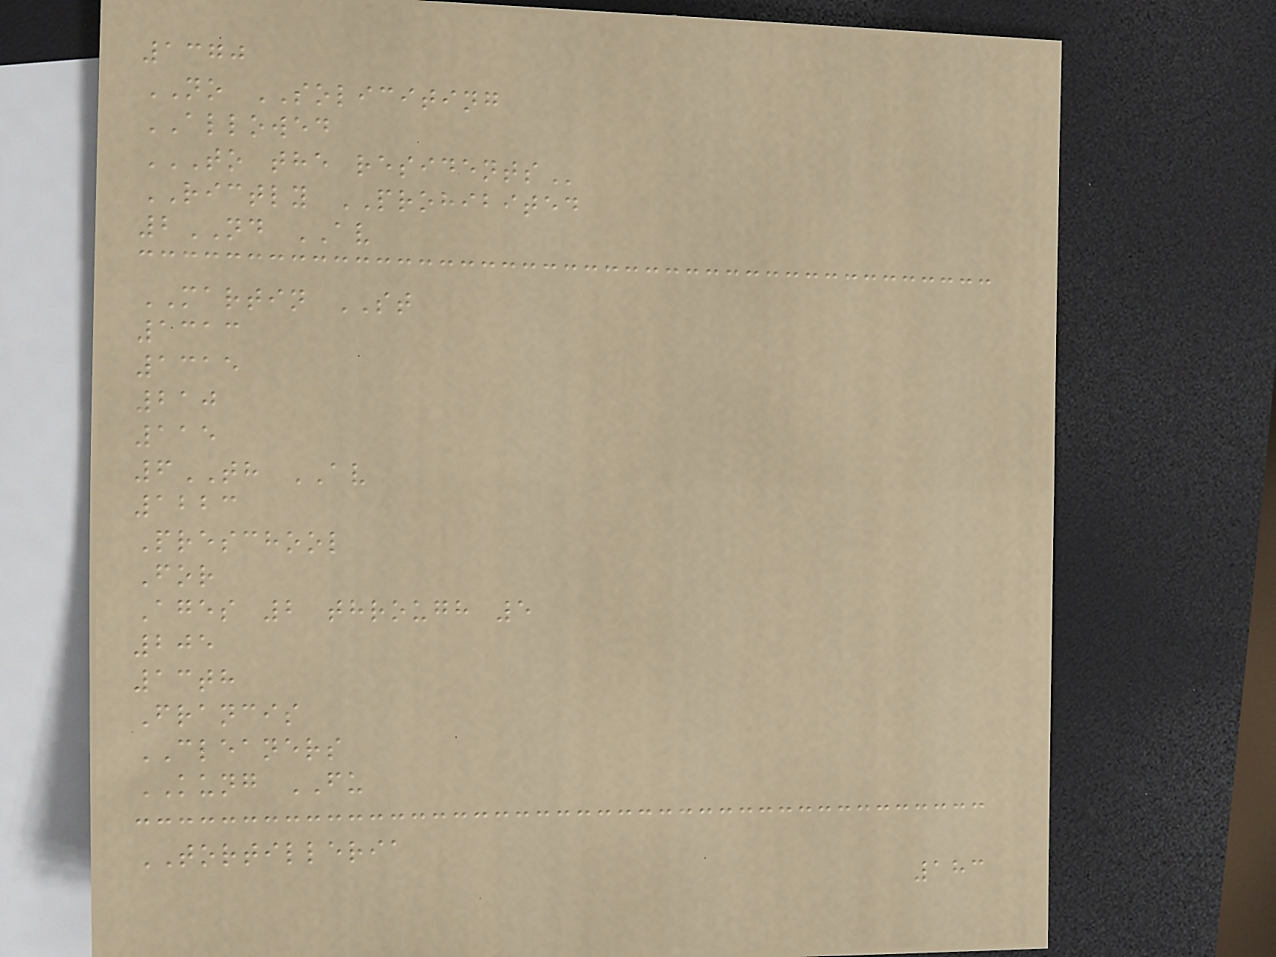1370
NO SOLICITING
ALLOWED
TO THE RESIDENTS
RICTLY PROHIBITED
2ND AV
MARTIN ST
1313
1315
210
115
6TH AV
1223
Preschool
For
Ages 2 through 5
205
13th
Francis
CLEANERS
KUNG FU
TORTILLERIA
183
